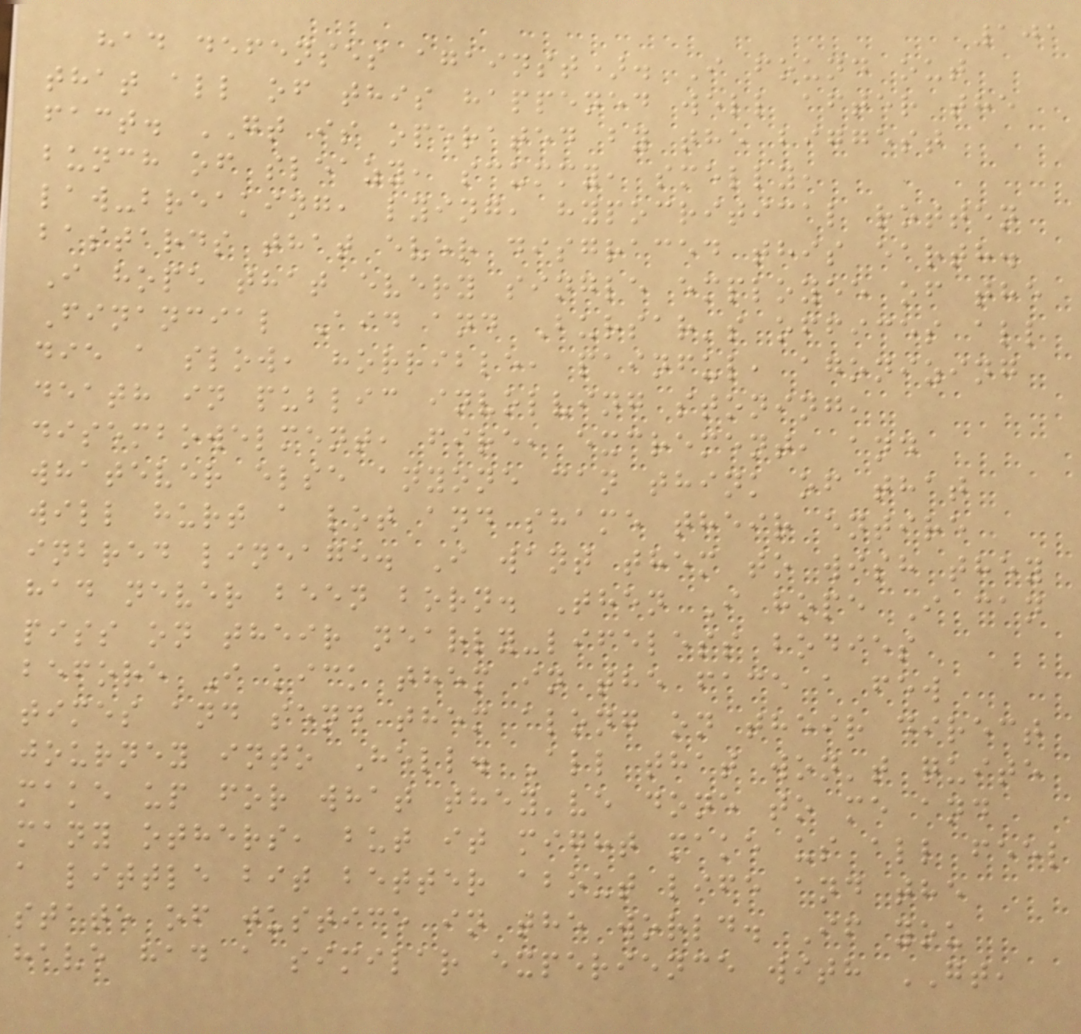101
had defenses against). I found out
that all of this happened well after the
fact. GT is operated by the biggest
bunch of sleazy, scummy, smelly,
law-breaking, lying, hypocritical rotten
bastards that ever disgraced this earth.
I hope that every single employee of the
Financial Aid and Bursar's offices all
die a slow, horrible, painful, agonizing
death in public involving stoning,
disembowelment, fire, excrement, and
whatever else anyone can think of that
will hurt a lot and shame their entire
inbred lineage. I want them to wish they
had never been born. Then I hope I can
piss on their nearly-lifeless bodies
before I kick them in the face a few
times and send them along on their direct
journey into Hell. All that won't quite
make up for what they've done to me and
many others, but it might make us all feel
a little bit better about life and the
state of justice in the world. If you
have had a similar experience with GT,
